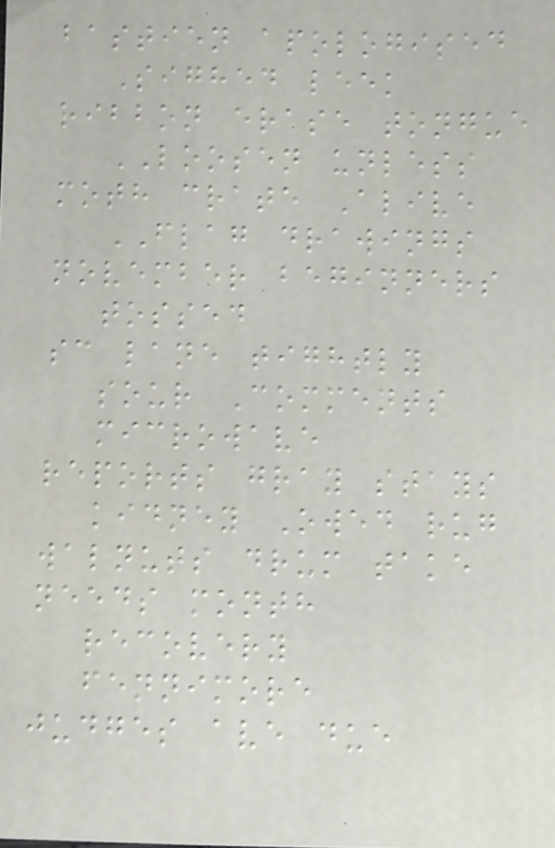bastien apologised
Sighed leek
ribbon erase tongue
LOOSEN unless
moth crate Alive
FLAG drawings
november beginners
tossed
sc lane tightly
sour Comments
microwave
reports gray stays
kidney Owed rug
walnuts drum take
needs month
recovery
fennimore
judges ave due
